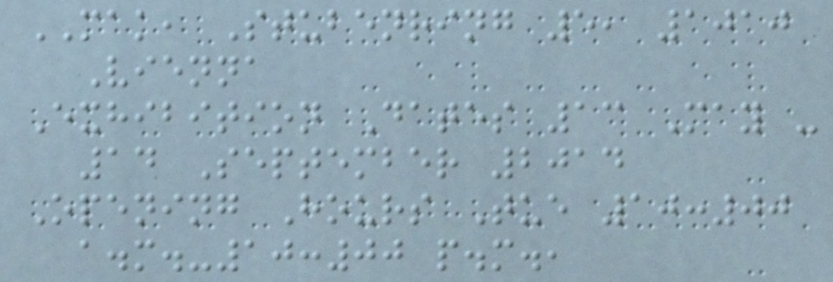MAK, Stubenring 5, 1010
Vienna
Exhibition Dates 13 May -
14 September 2014
Opening Hours Tue 10:00
a.m.-10:00 p.m.,
